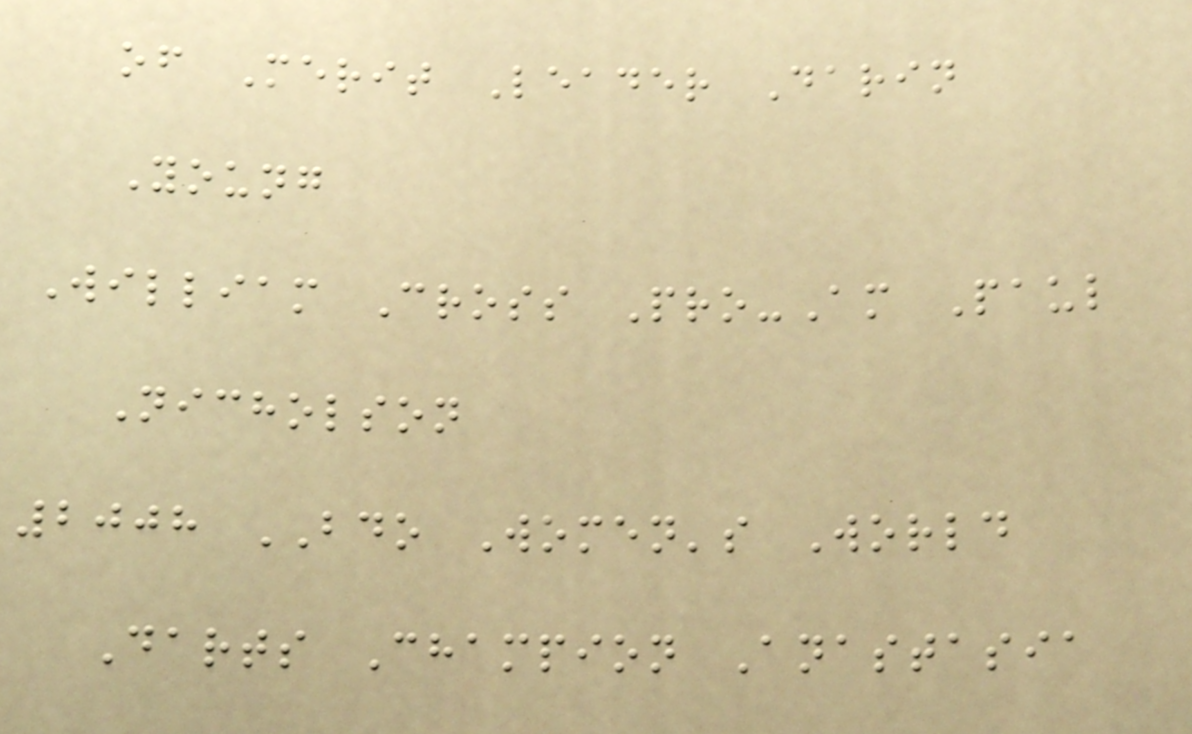of Merit Leader Darin
Young
William Cross Pro-Am Paul
Nicholson
2008 BDO Women's World
Darts Champion Anastasia
